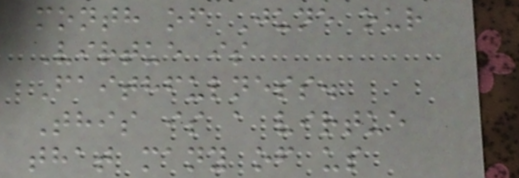month of June our
Virtue is
Faithfulness.
This is a virtue
that many of us
